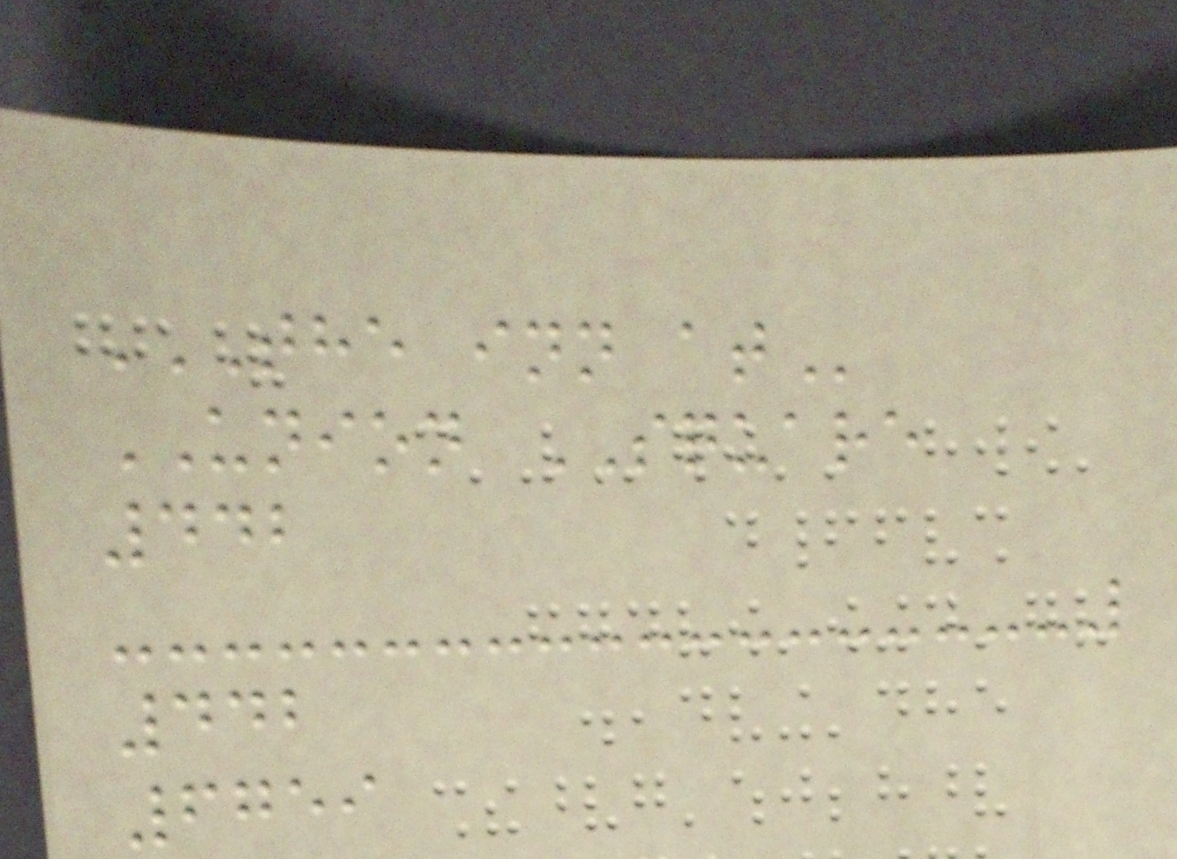THE INN AT
UNION SQUARE
442
442
6759
